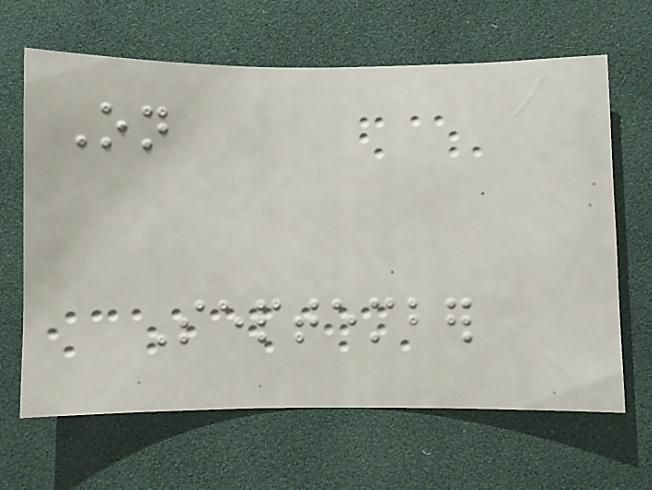On
September
